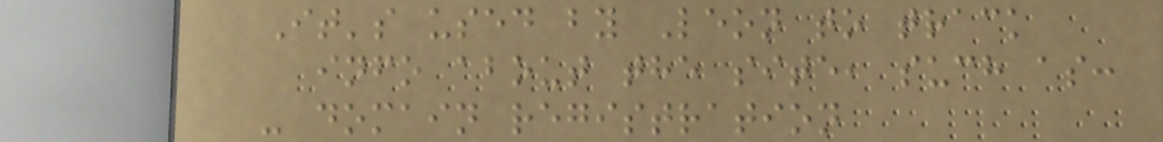It's used by Leon to track
info about the site, such as:
- domain registration
